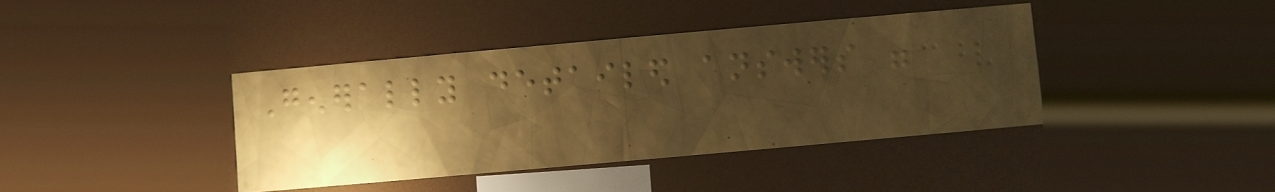Generally detailed answers were
